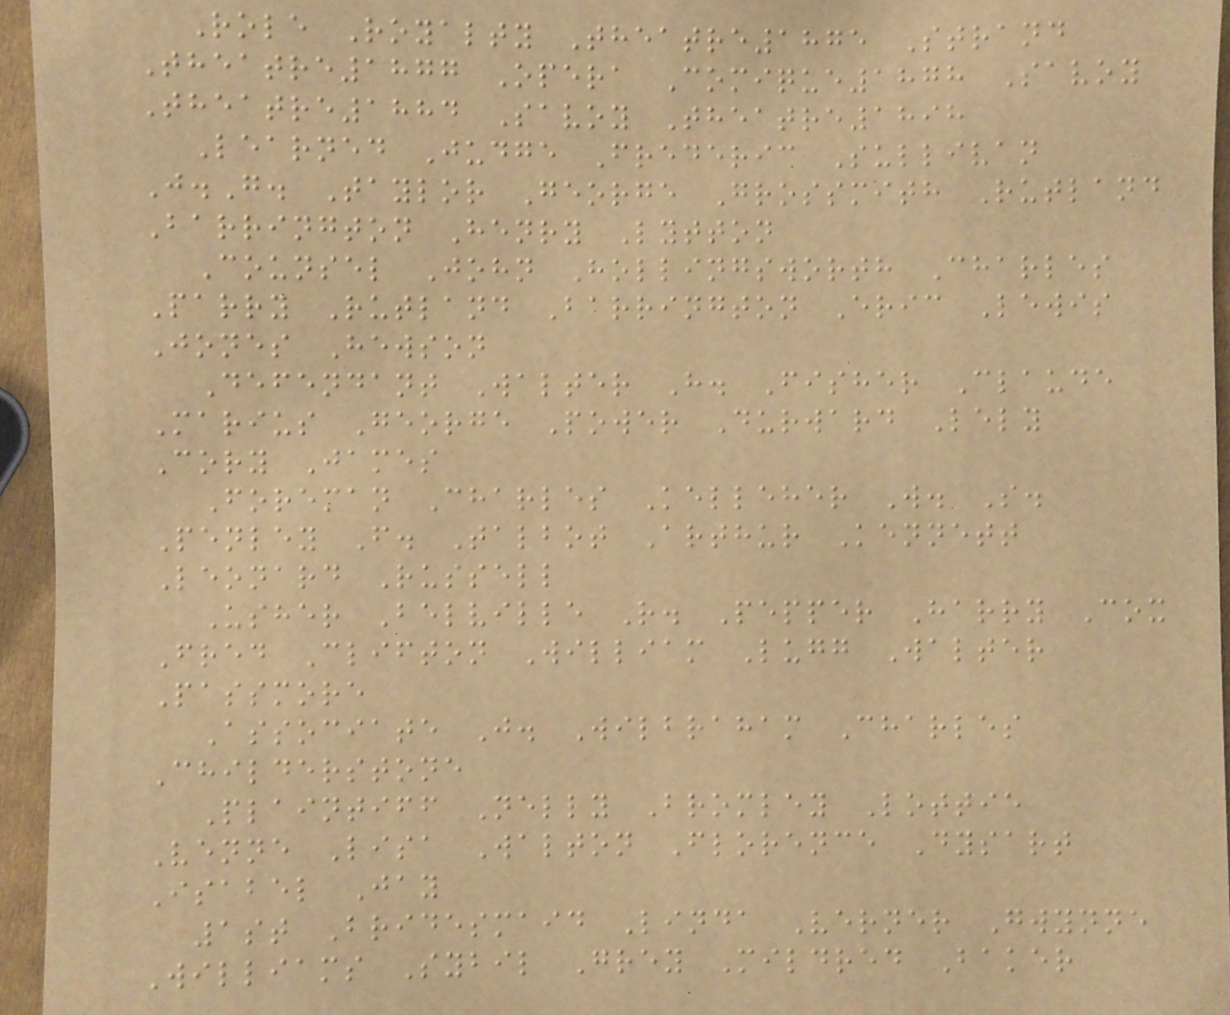Role Royalty Theatre1875 Strand
Theatre1877 Opera Comique1878 Savoy
Theatre1884 Savoy Theatre1898
Learned Judge Frederic Sullivan
J.G. Taylor George Grossmith Rutland
Barrington Henry Lytton
Counsel John Hollingsworth Charles
Parry Rutland Barrington Eric Lewis
Jones Hewson
Defendant Walter H. Fisher Claude
Marius George Power Durward Lely
Cory James
Foreman Charles Kelleher W. S.
Penley F. Talbot Arthur Kennett
Leonard Russell
Usher Belville R. Pepper Harry Cox
Fred Clifton William Lugg Walter
Passmore
Associate J. Wilbraham Charles
Childerstone
Plaintiff Nelly Bromley Lottie
Venne Lisa Walton Florence Dysart
Isabel Jay
1st Bridesmaid Linda Verner Gwynne
Williams Sybil Grey Mildred Baker
